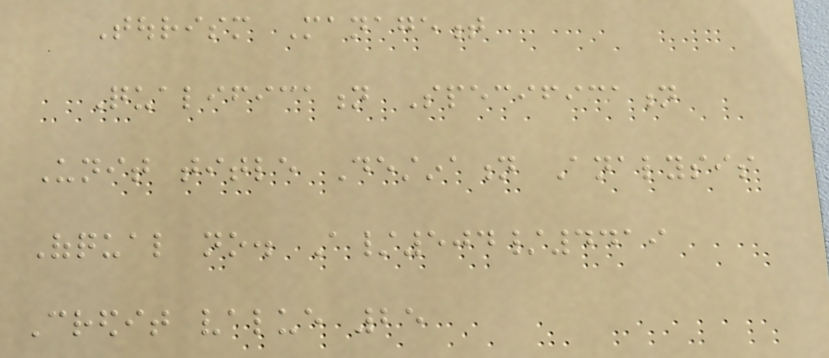Tourism Management
Qualification Specification
Unit title Destination Analysis
Ofqual no. A/504/4419
Credit value 25
